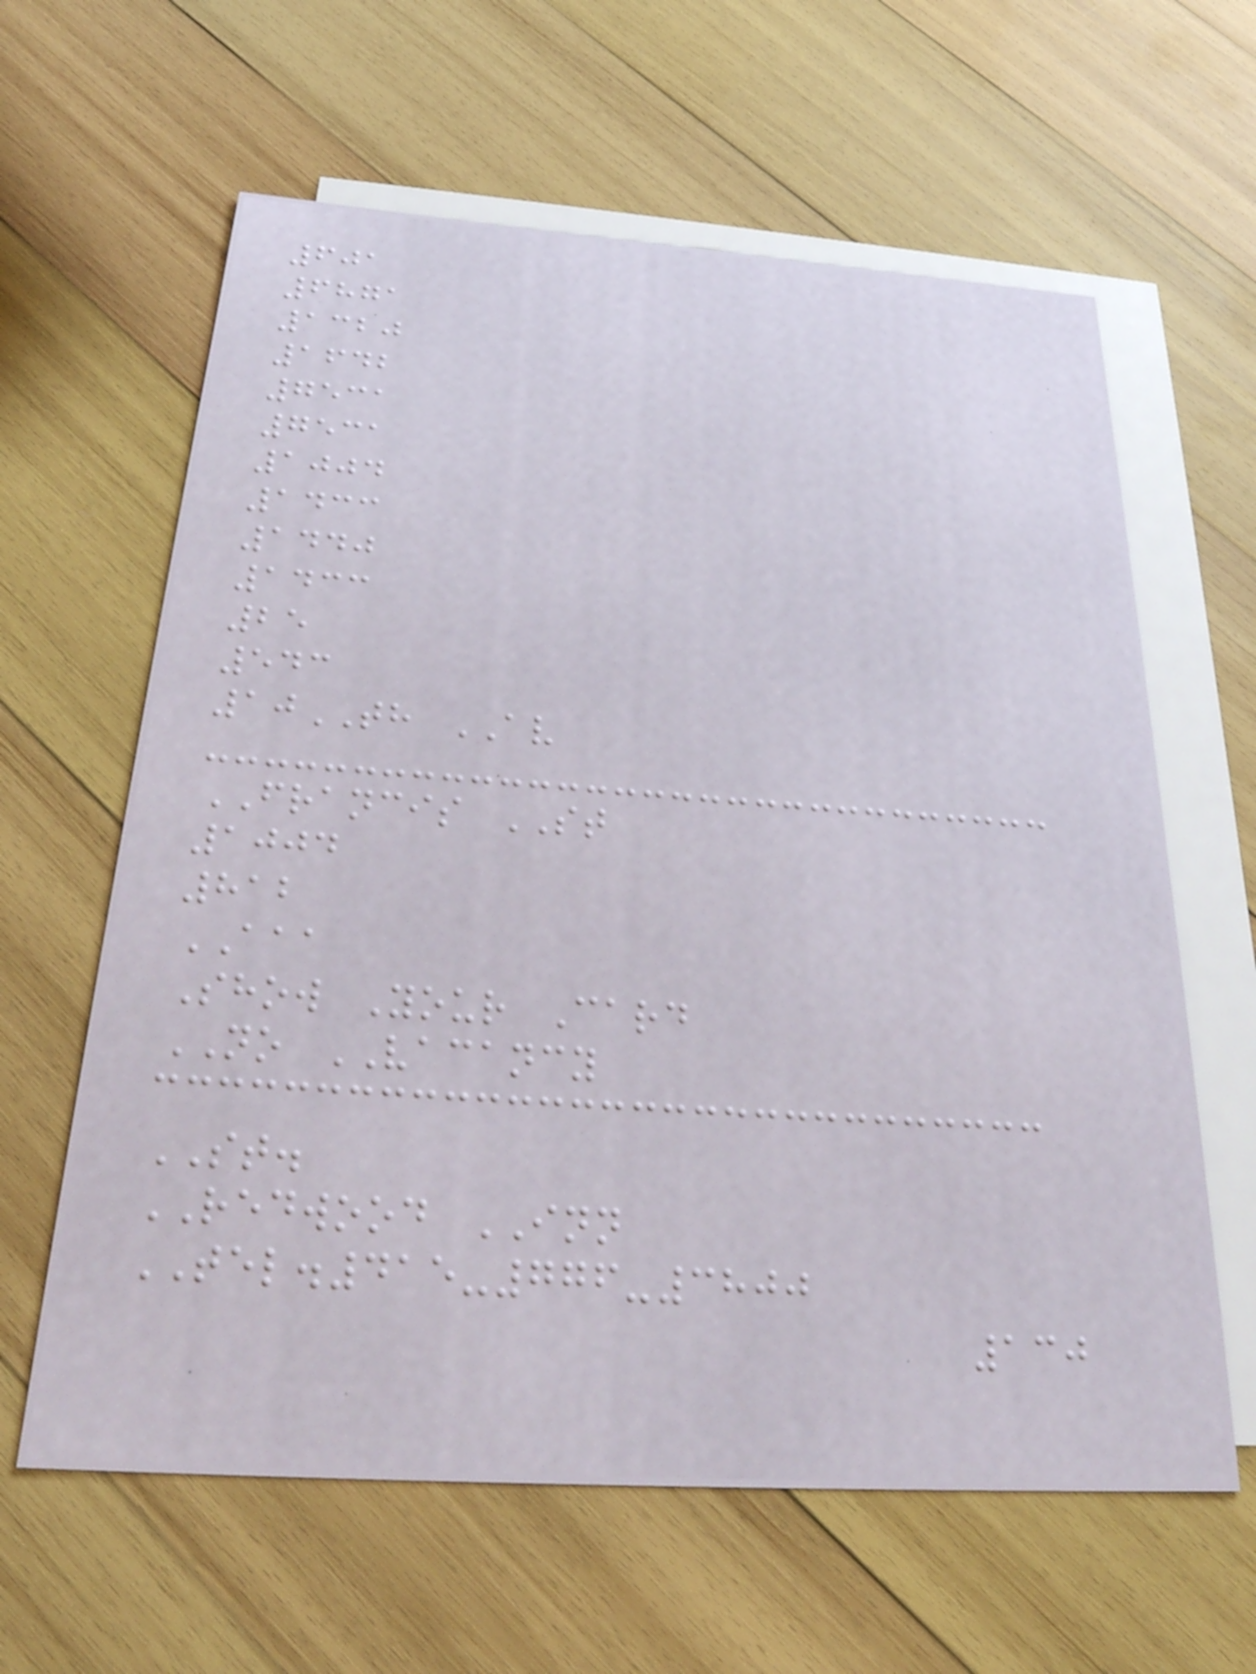601
6871
1320
1642
7531
7531
1004
1433
1440
1433
25
543
10TH AV
FRANCIS ST
1004
812
AAA
Show Your Card
NO VACANCY
ST.
REDWOOD INN
TEL.415-776-3800
130
